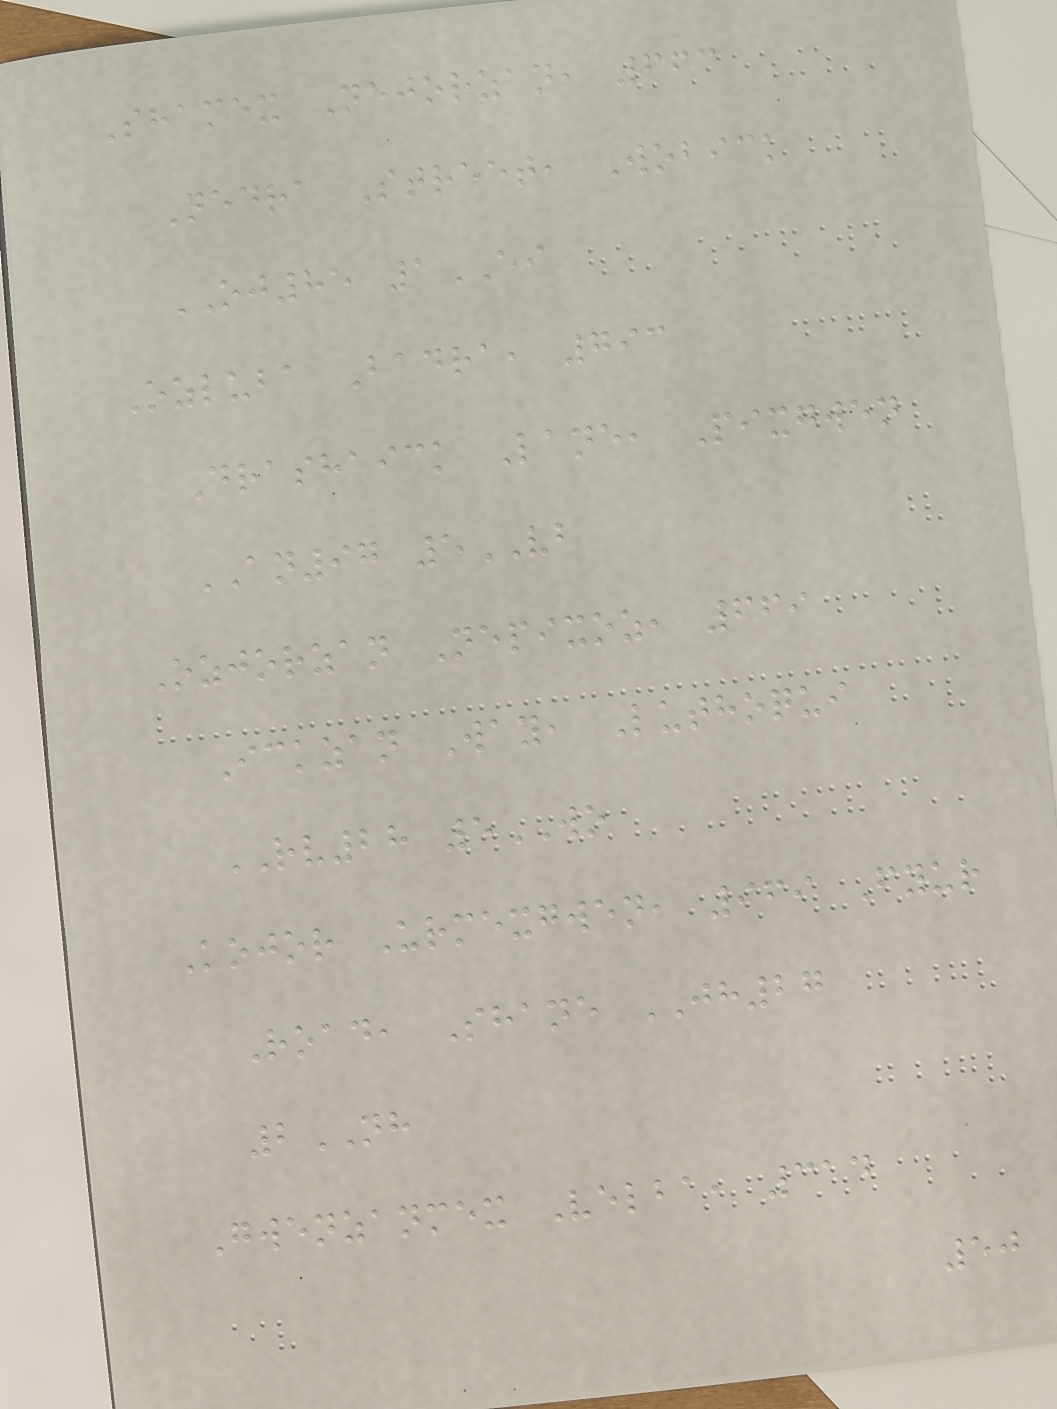Shamex Nejorzan, 663
Nedra Street, Wobick
OJ85 1EI
Ozluba Badra, 793
Drashaick Lane, Pixgwen
AN97 5VB
Ozjorzan Nepixoz, 669
Ickzan Way, Luthoqui
RV28 5WO
Kojor Urmexgwen, 969 Fyur
Road, Shane JH27
2NH
Gwenzanmex Velba, 314
50
